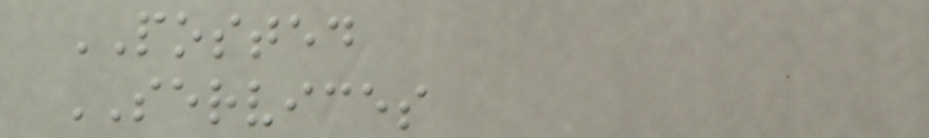POSTED
SERVICES
